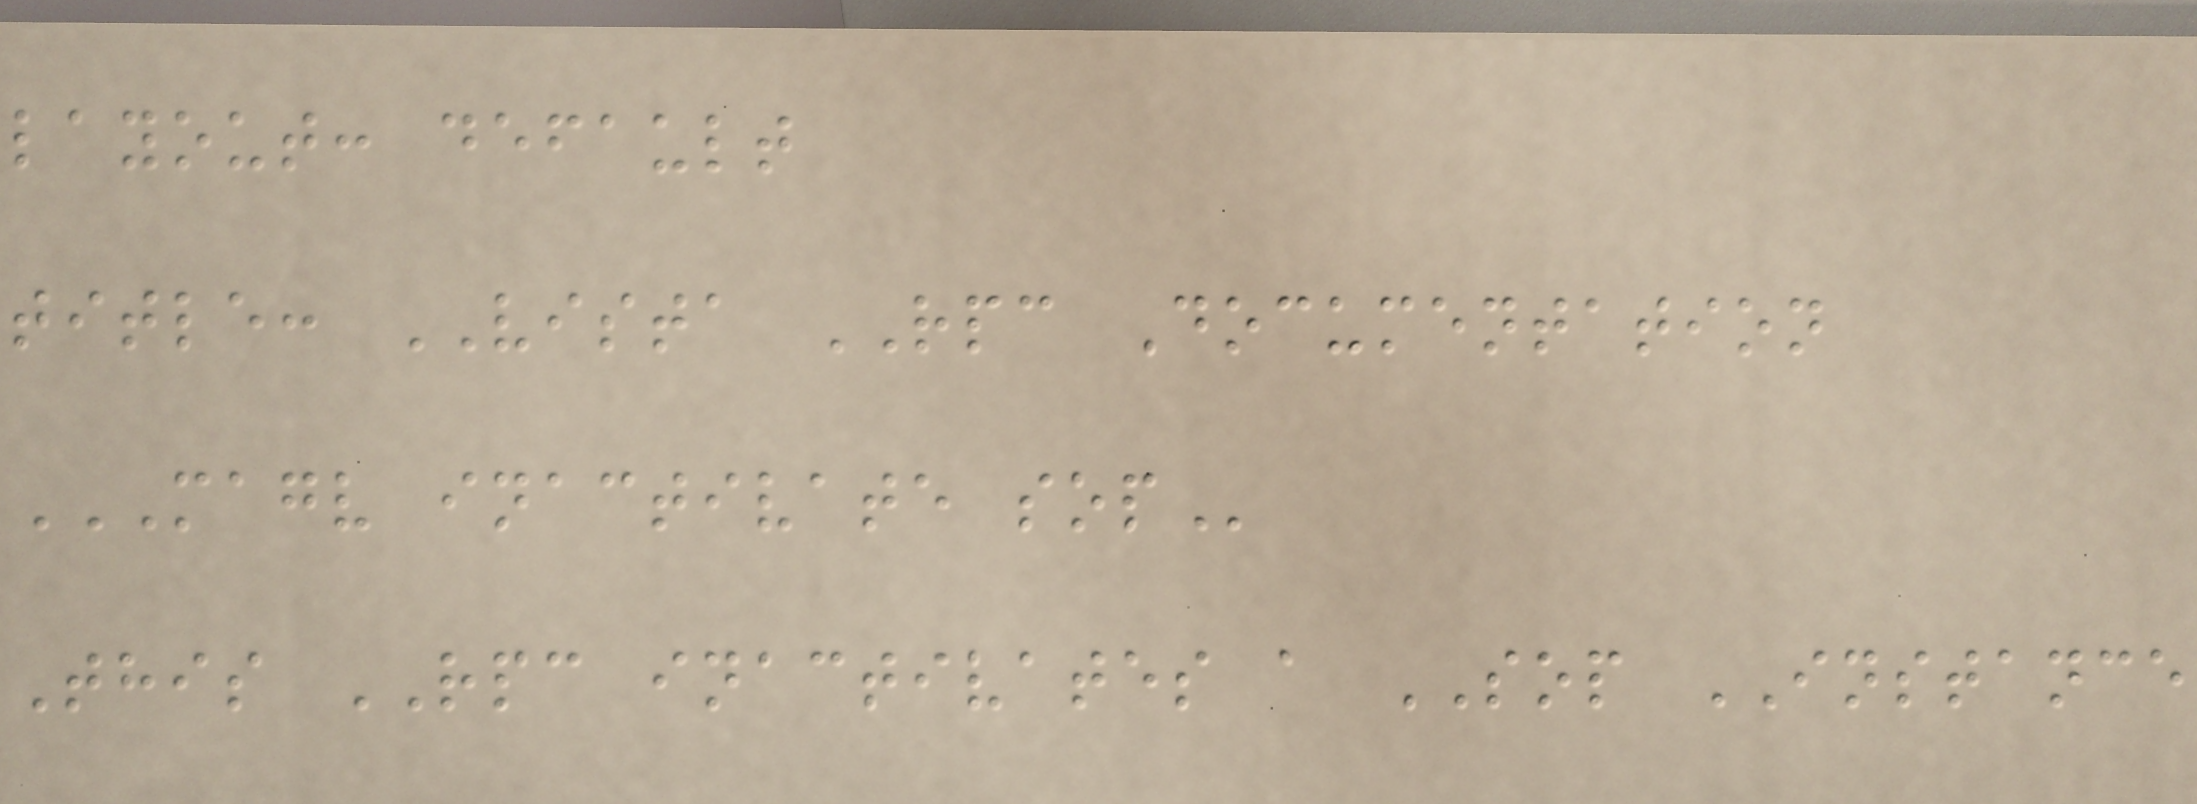layout: default
title: VISTA RPC Documentation
MAGV INACTIVATE SOP
This RPC inactivates a SOP INSTANCE
